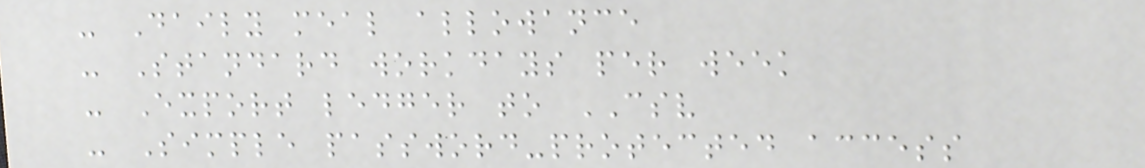- Daily meal allowance
- Standard workdays per week
- Export ledger to CSV
- Simple password-protected access
